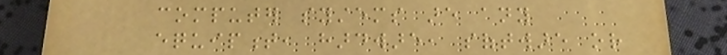computer systems are any
equipment, hardware, software or
